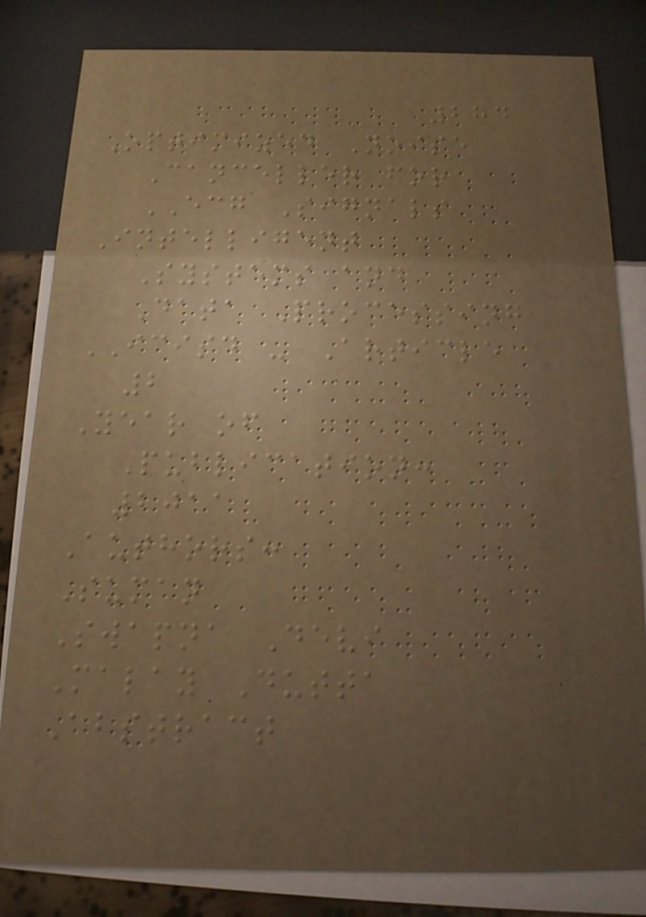284
Optimized Noise
Canceller for
ECG Signals
Intelligent
Systems and
Data Processing
ICISD - Article
2
Year of
Publication:
2011
Authors:
Suman
Swapna Devi
Malay Dutta
Abstract
